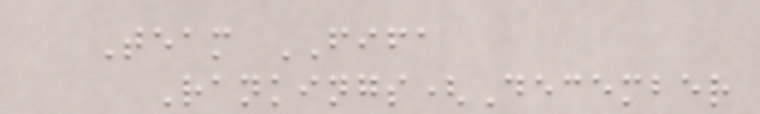Team FIFA
Rankings(December
